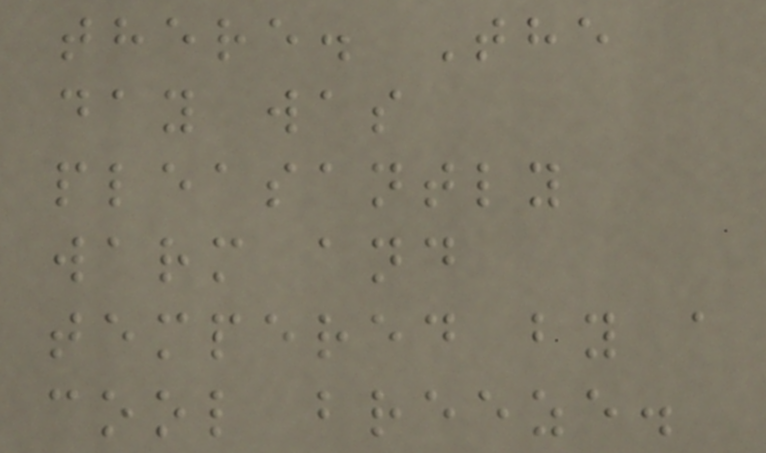there. The
day was
pleasantly
warm and
tempered by a
cool breeze.
